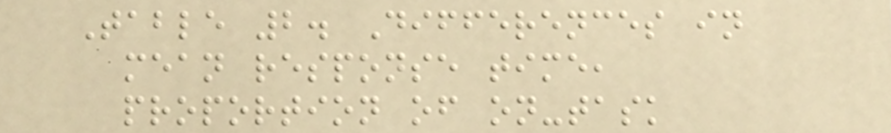Table 2. Differences in
mean response time,
proportion of on-task
